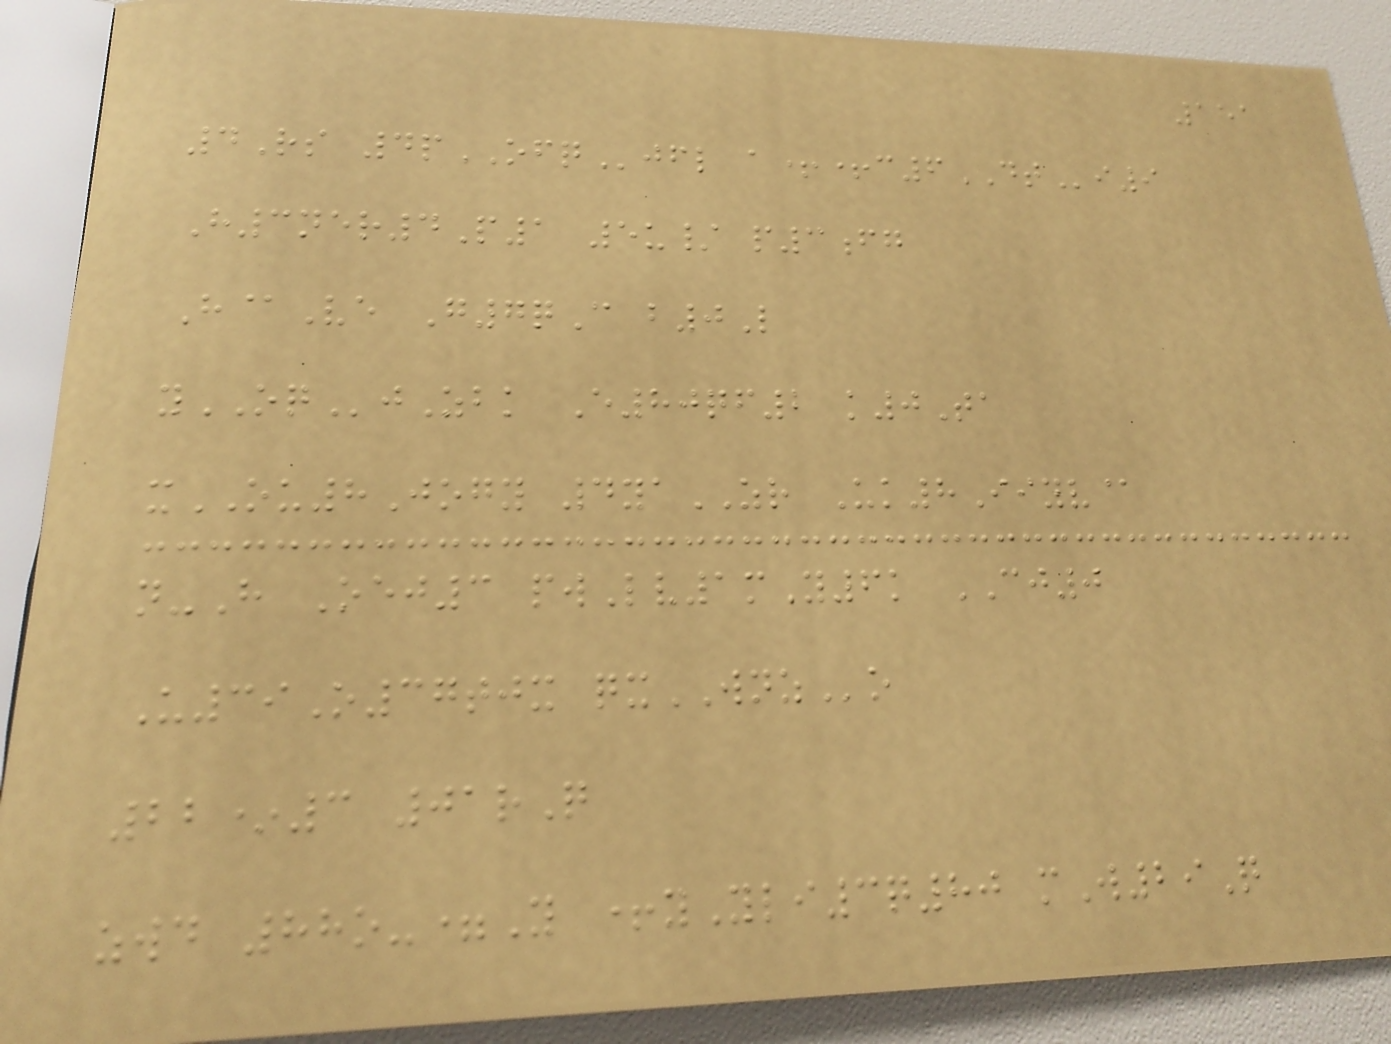151
4Rs 4pOFQjfl a++c6DTi9
H3ner4P1 5u/ p3fg
H@Ve G7qC b0L
yOQjZbk E80qf2 k0Ta
xOU8Jogy 4yaZR Uk8Iiyv@
n-H Oej3 pwLv1mY6k CJ0
U39O37tjx qxWNZo
22*3 01rQ
zwd 88o-=Y +yYli3q80 mW29Q
